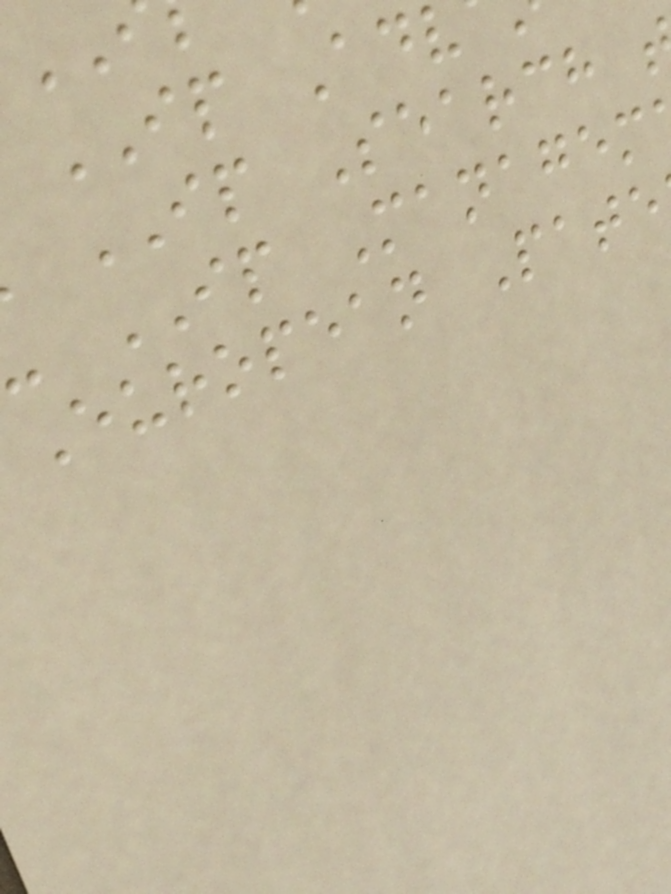IP Ad
IP Search
IP Managem
European Pate
